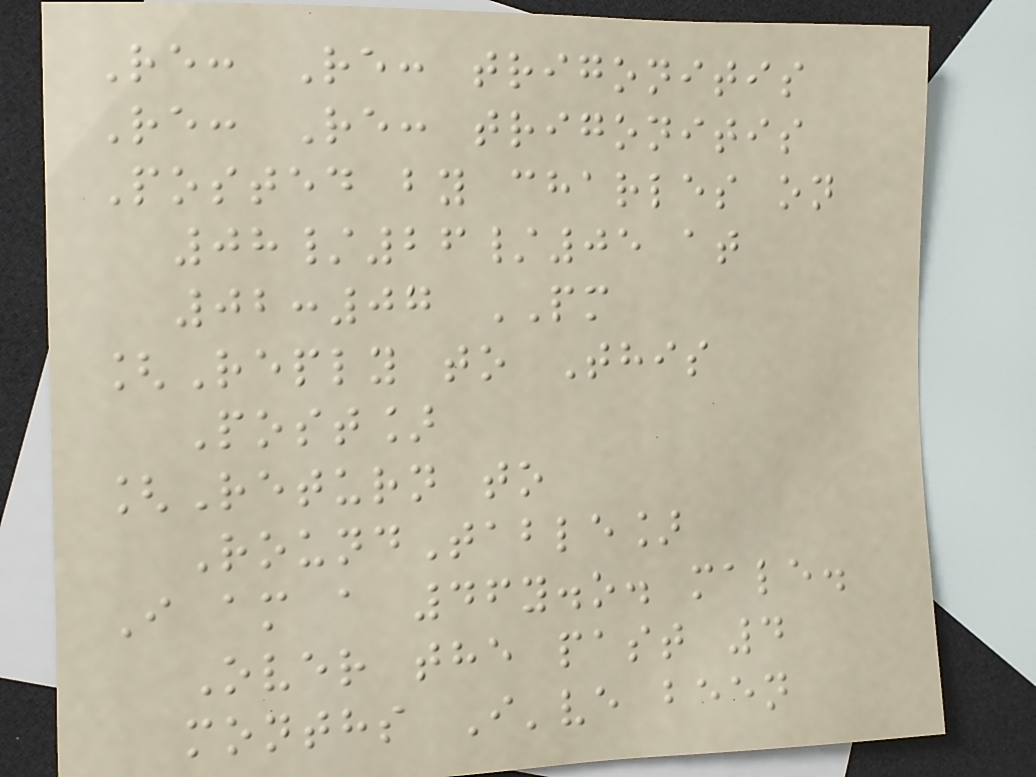Re: Re: trigonitis
Re: Re: trigonitis
Posted by charles on
08/26/05 at
02:07 PM
[Reply to This
Post]
[Return to
RoundTable]
I am a 46y.o. male.
Over the past 4
months I've been
